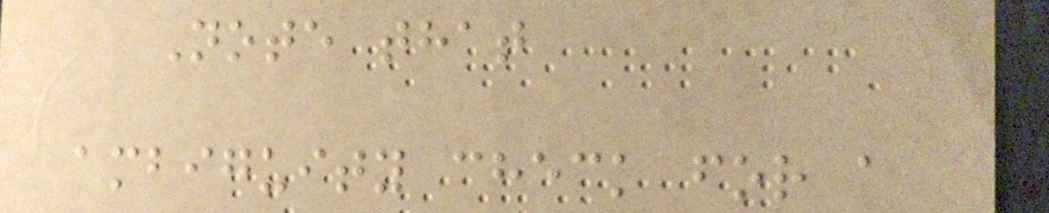Note that
ambiguity check for a
